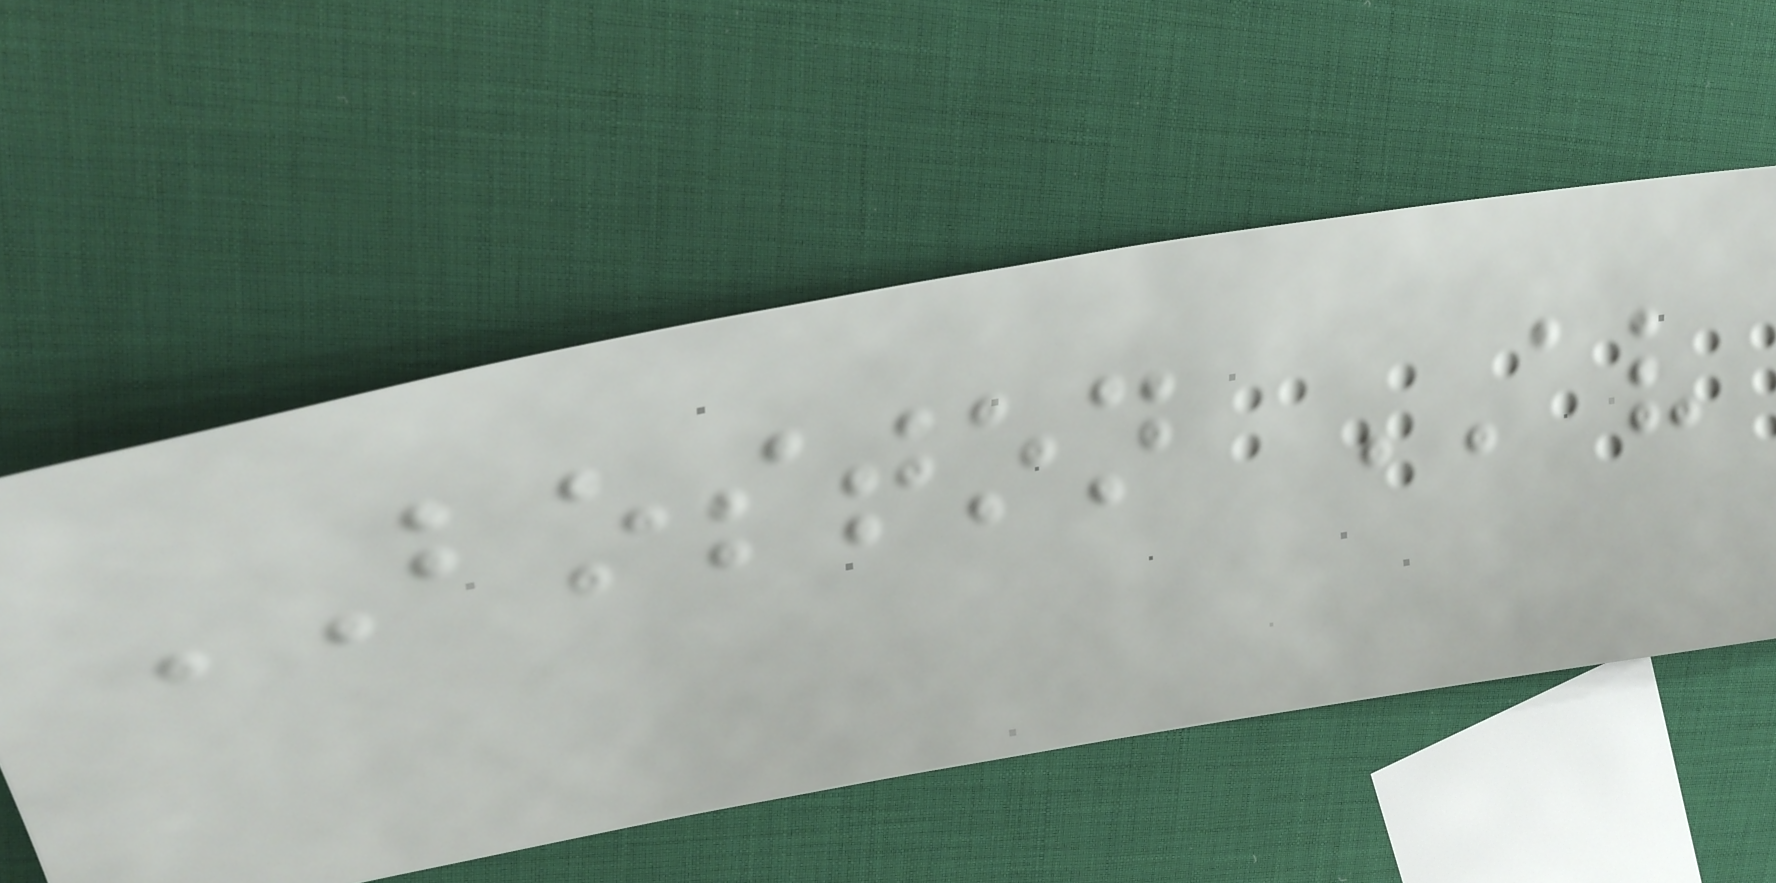BOSTON AV
